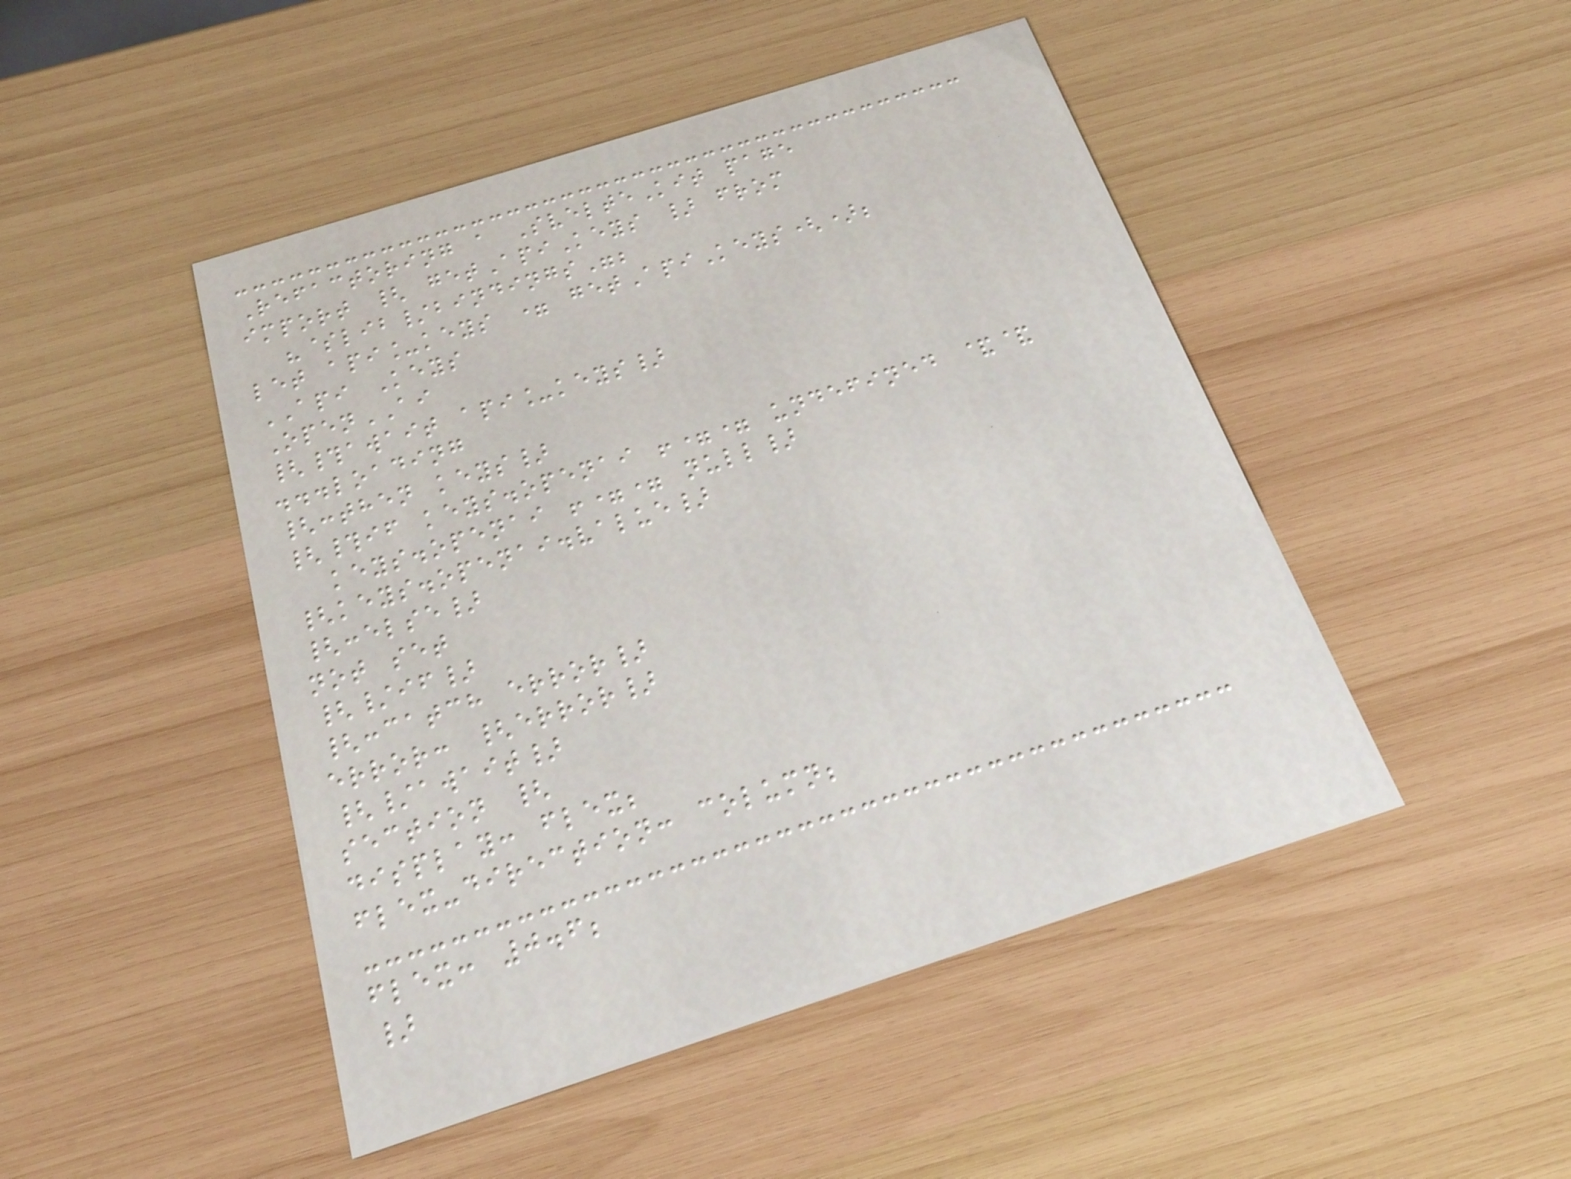Refactoring a SvelteKit page
import { getApiKeys } from
"$lib/bindings";
let api_keys = getApiKeys();
API Keys
OpenAI
{#await api_keys}
...loading
{:then keys}
{#if keys.openai !== undefined &&
keys.openai !== null}
{keys.openai.value}
{:else}
not set
{/if}
{:catch error}
error: {error}
{/await}
section {
display: flex;
flex-direction: column;
flex: 0.6;
}
